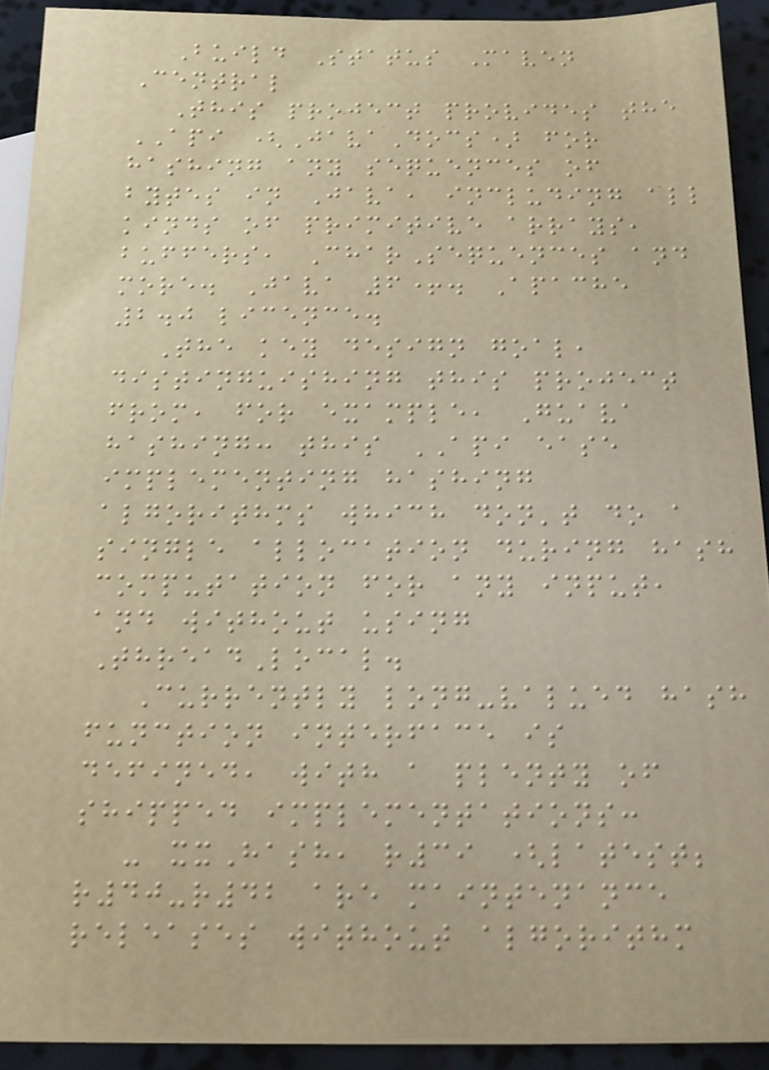Build Status Maven
Central
This project provides the
API (JavaDocs) for
hashing any sequences of
bytes in Java, including all
kinds of primitive arrays,
buffers, CharSequences and
more. Java 6+. Apache
2.0 licence.
The key design goal,
distinguishing this project
from, for example, Guava
hashing: this API ease
implementing hashing
algorithms which don't do a
single allocation during hash
computation for any input,
and without using
ThreadLocal.
Currently long-valued hash
function interface is
defined, with a plenty of
shipped implementations:
- xxHash, r39 (latest;
r40-r42 are maintenance
releases without algorithm
